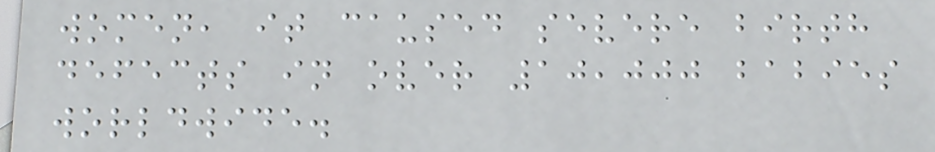women, it caused severe birth
defects in over 10,000 babies
worldwide.
